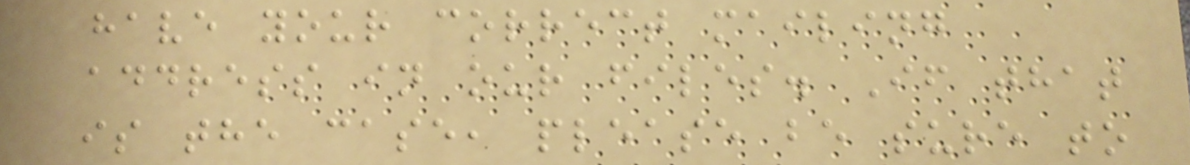have your correct mailing
address in our files. If that
is the case, please be sure to
